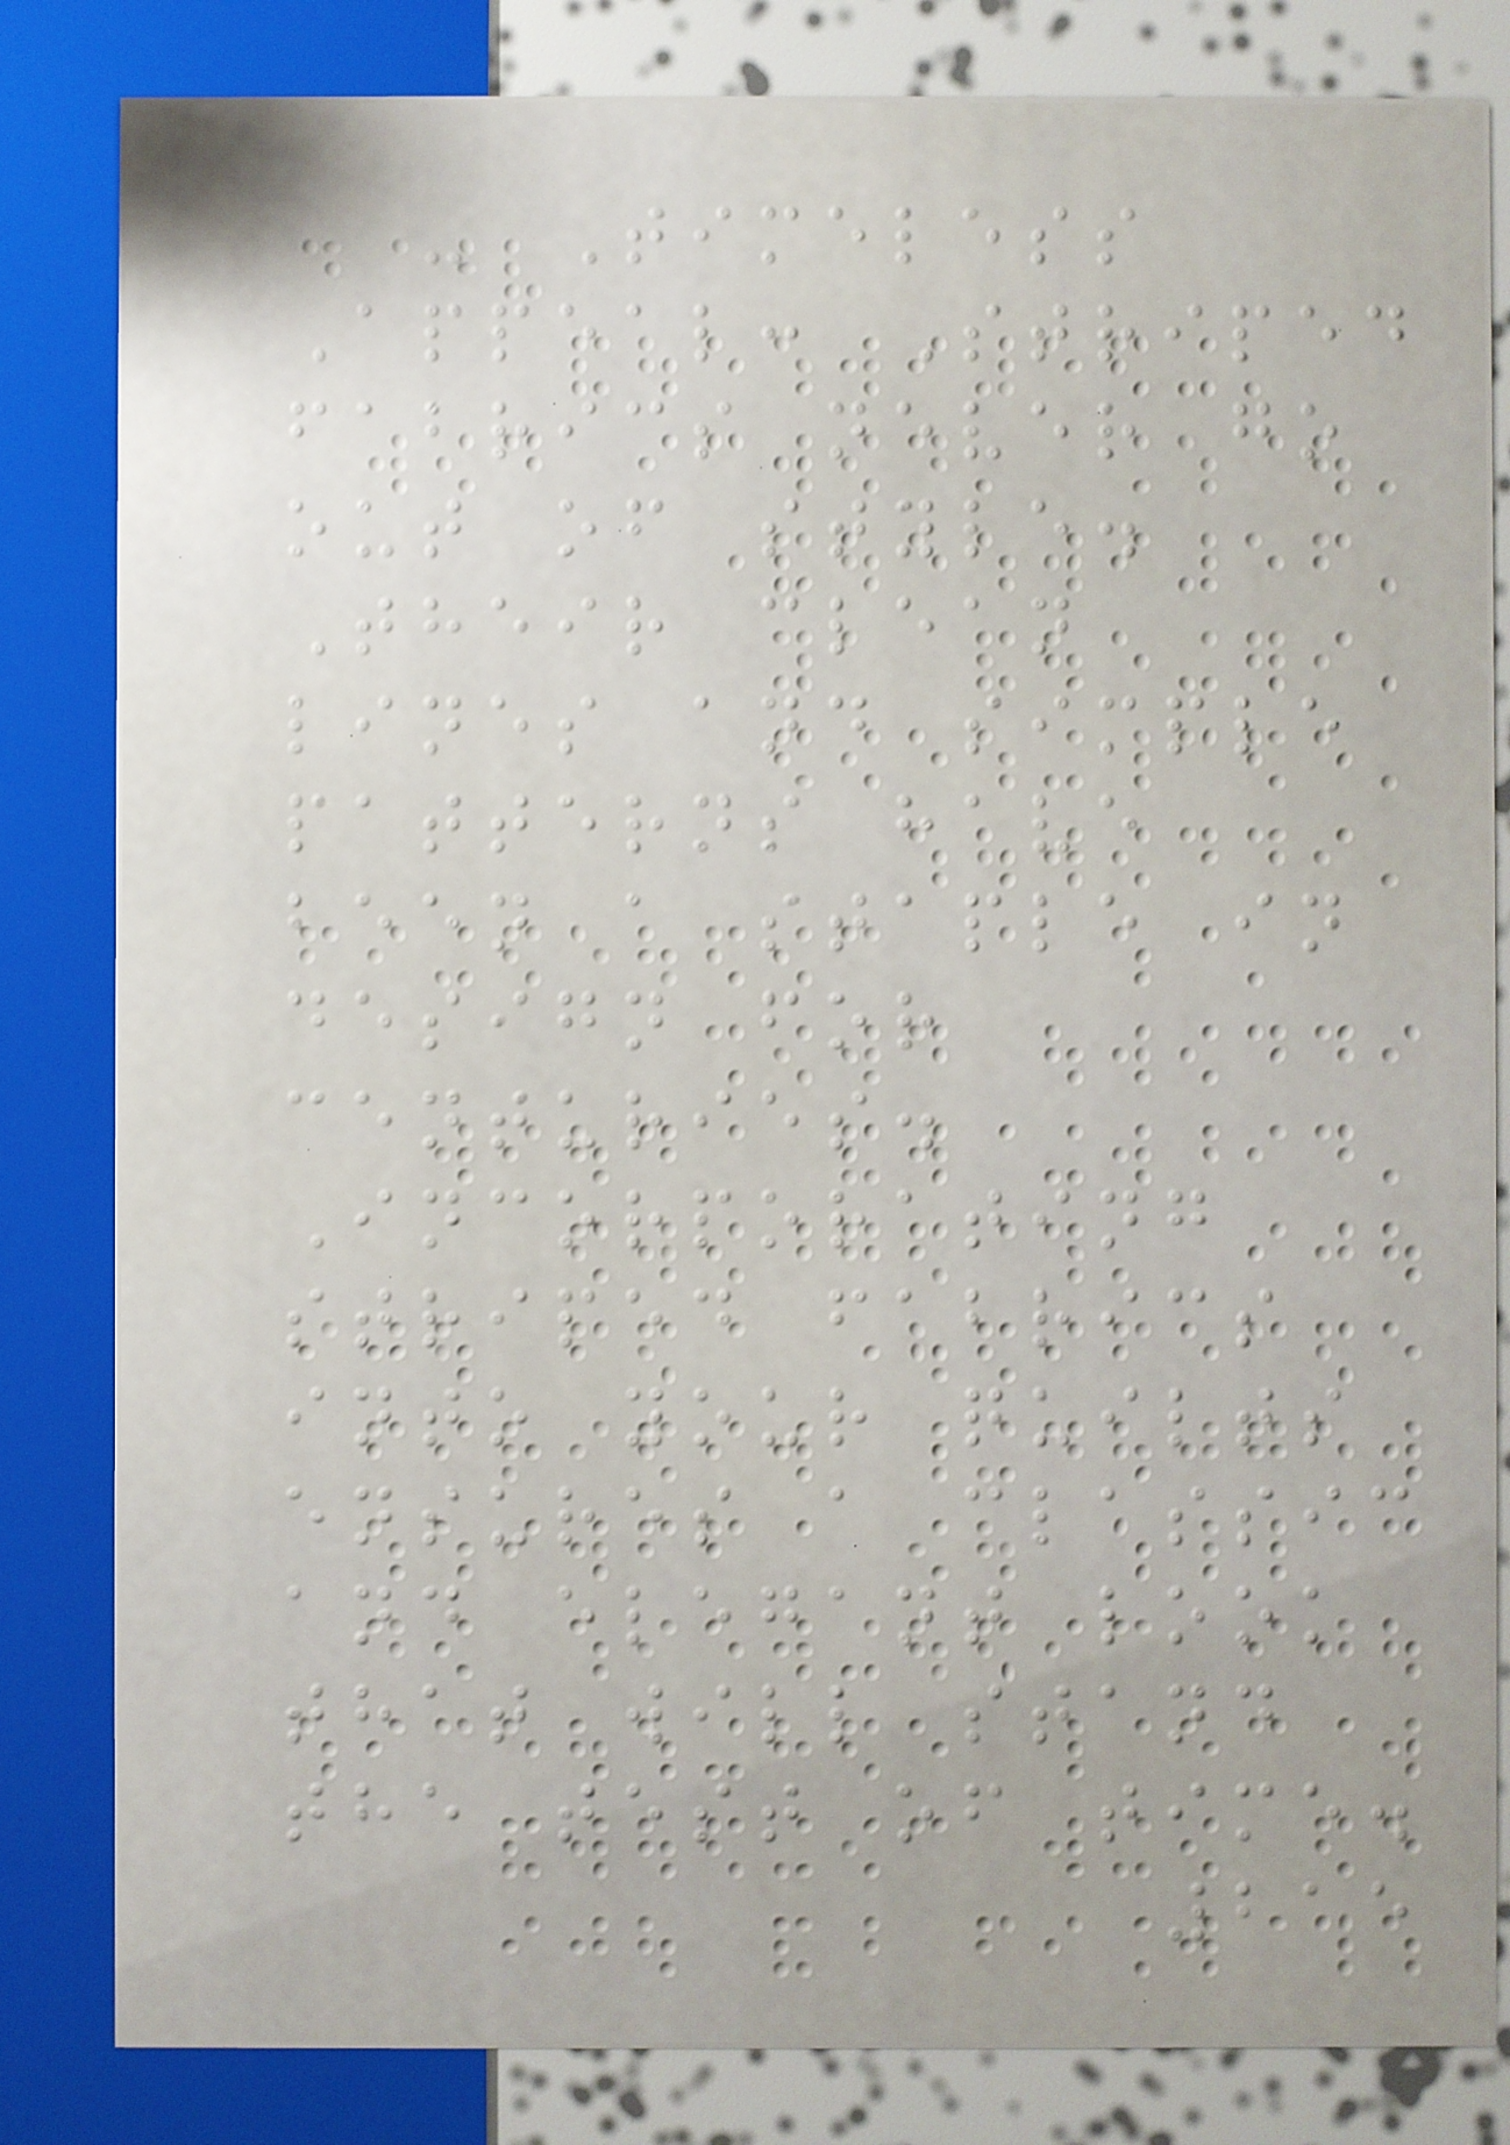- Timeless
Appeal: Striped
fabrics never go
out of style.
Their clean
lines and simple
patterns have
been a staple in
design for
centuries.
Incorporating
striped fabrics
into your quilts
ensures a classic
and elegant look
that will stand
the test of time.
215
